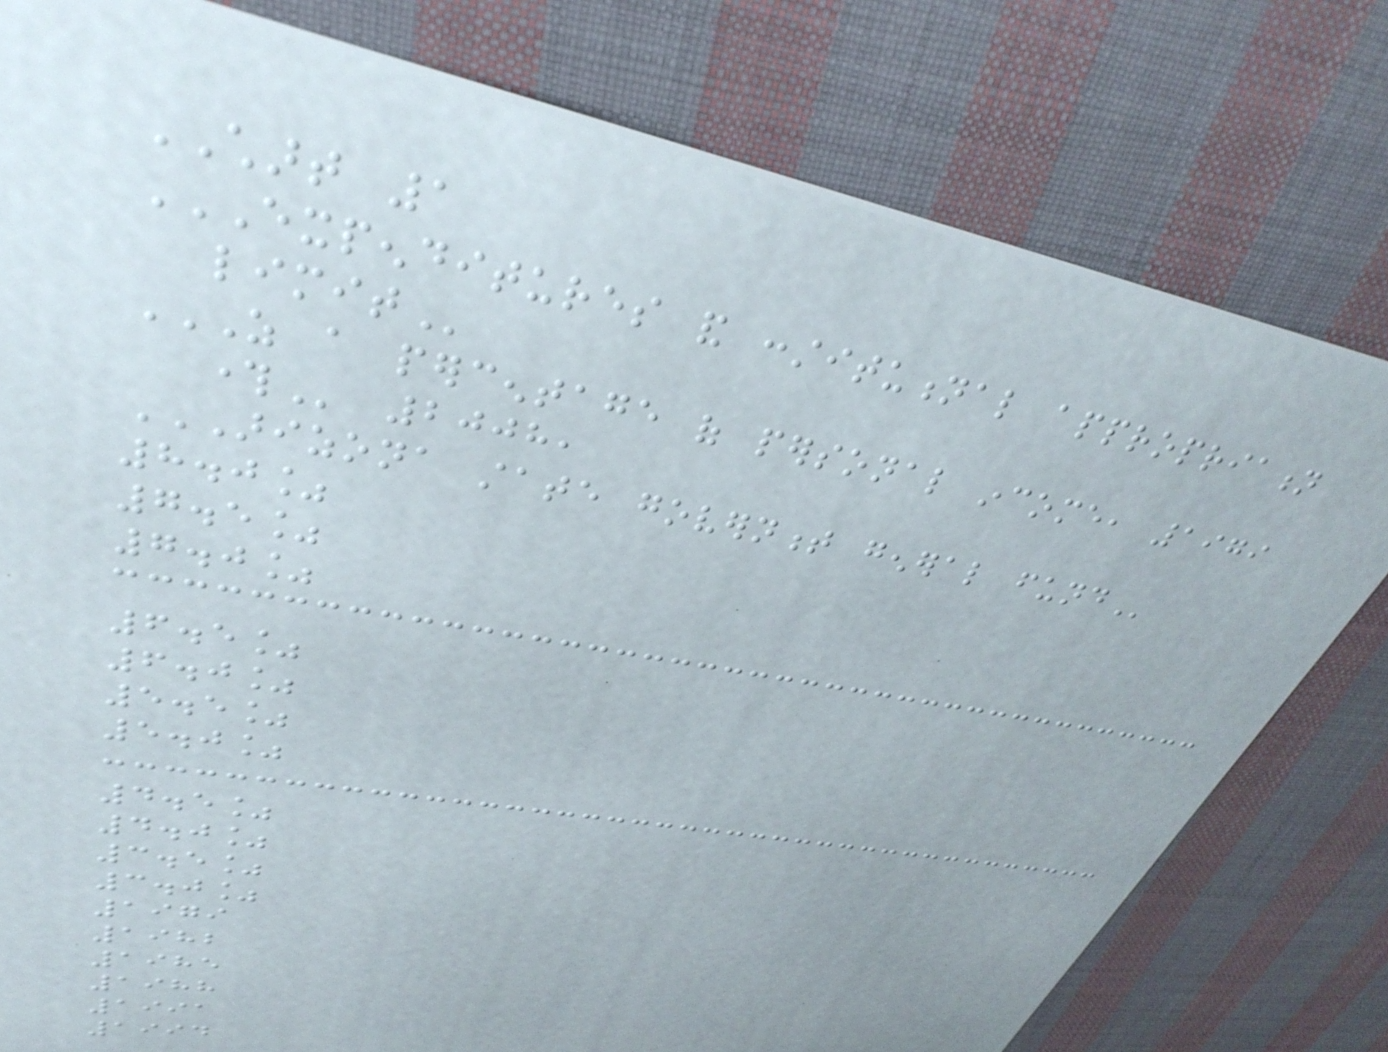CHART 1
EXPENDITURES AND CONSTITUTIONAL APPROPRIATION
LIMIT
AS A PERCENTAGE OF PERSONAL INCOME, 1979
THROUGH 2008,
ARIZONA STATE GOVERNMENT GENERAL FUND
8.0%
7.5%
7.0%
6.5%
6.0%
5.5%
5.0%
4.5%
4.0%
3.5%
3.0%
1979
1982
1985
1988
1991
1994
